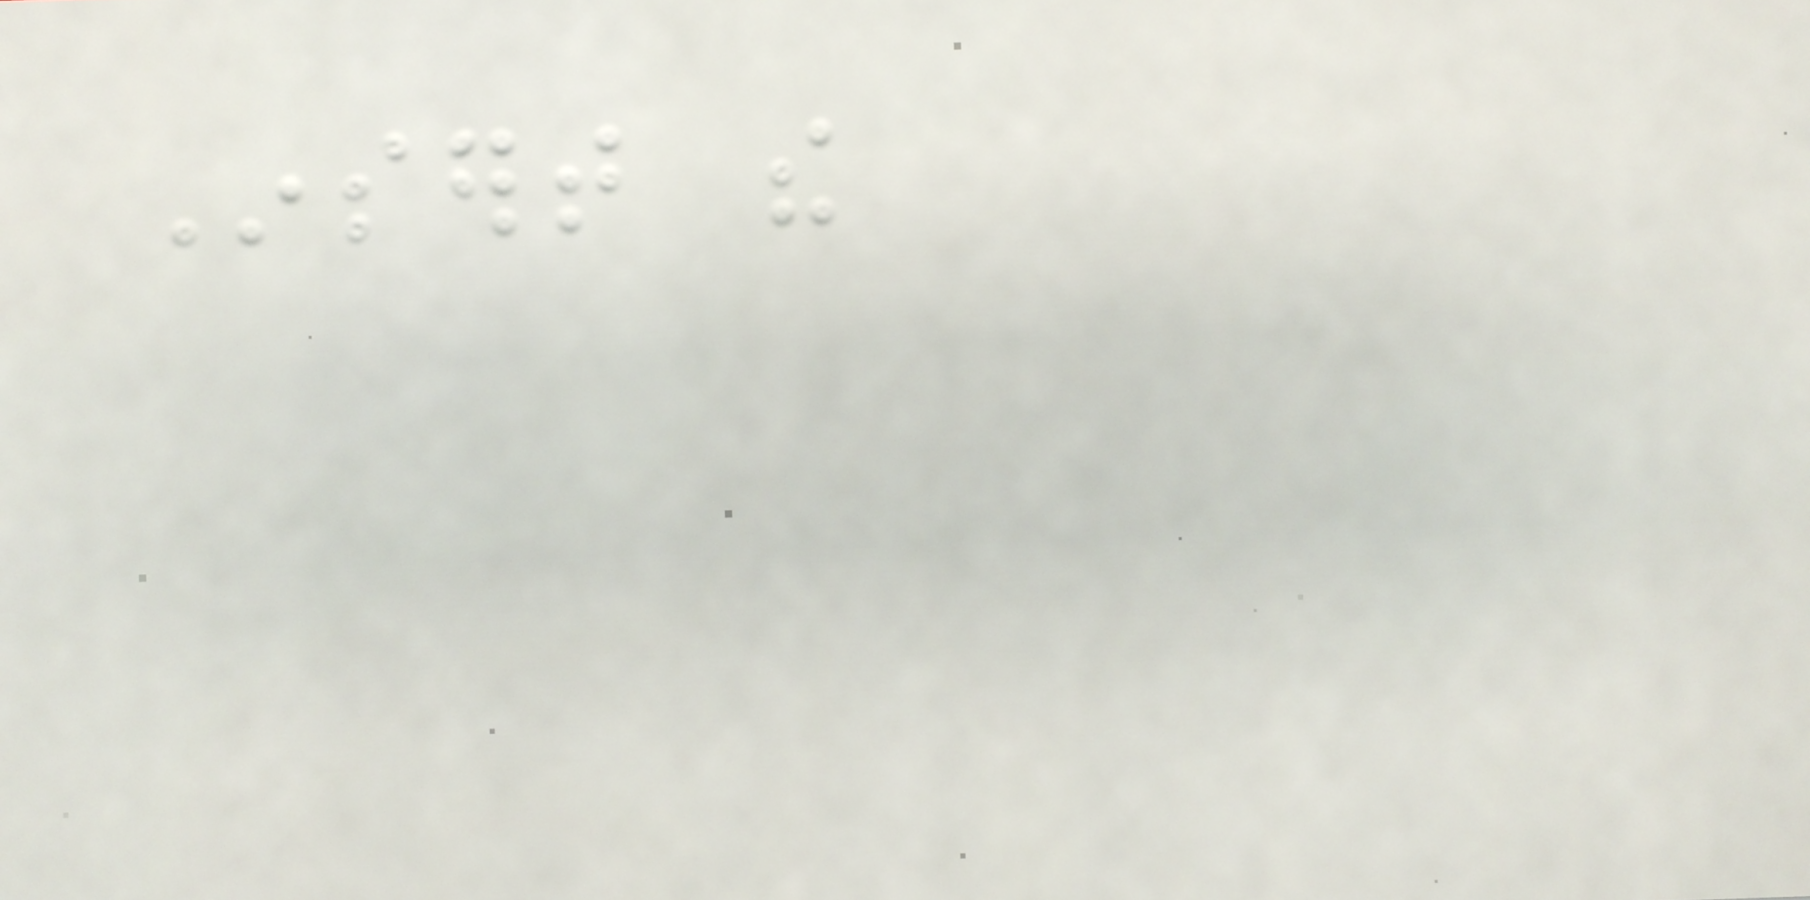Insert the
